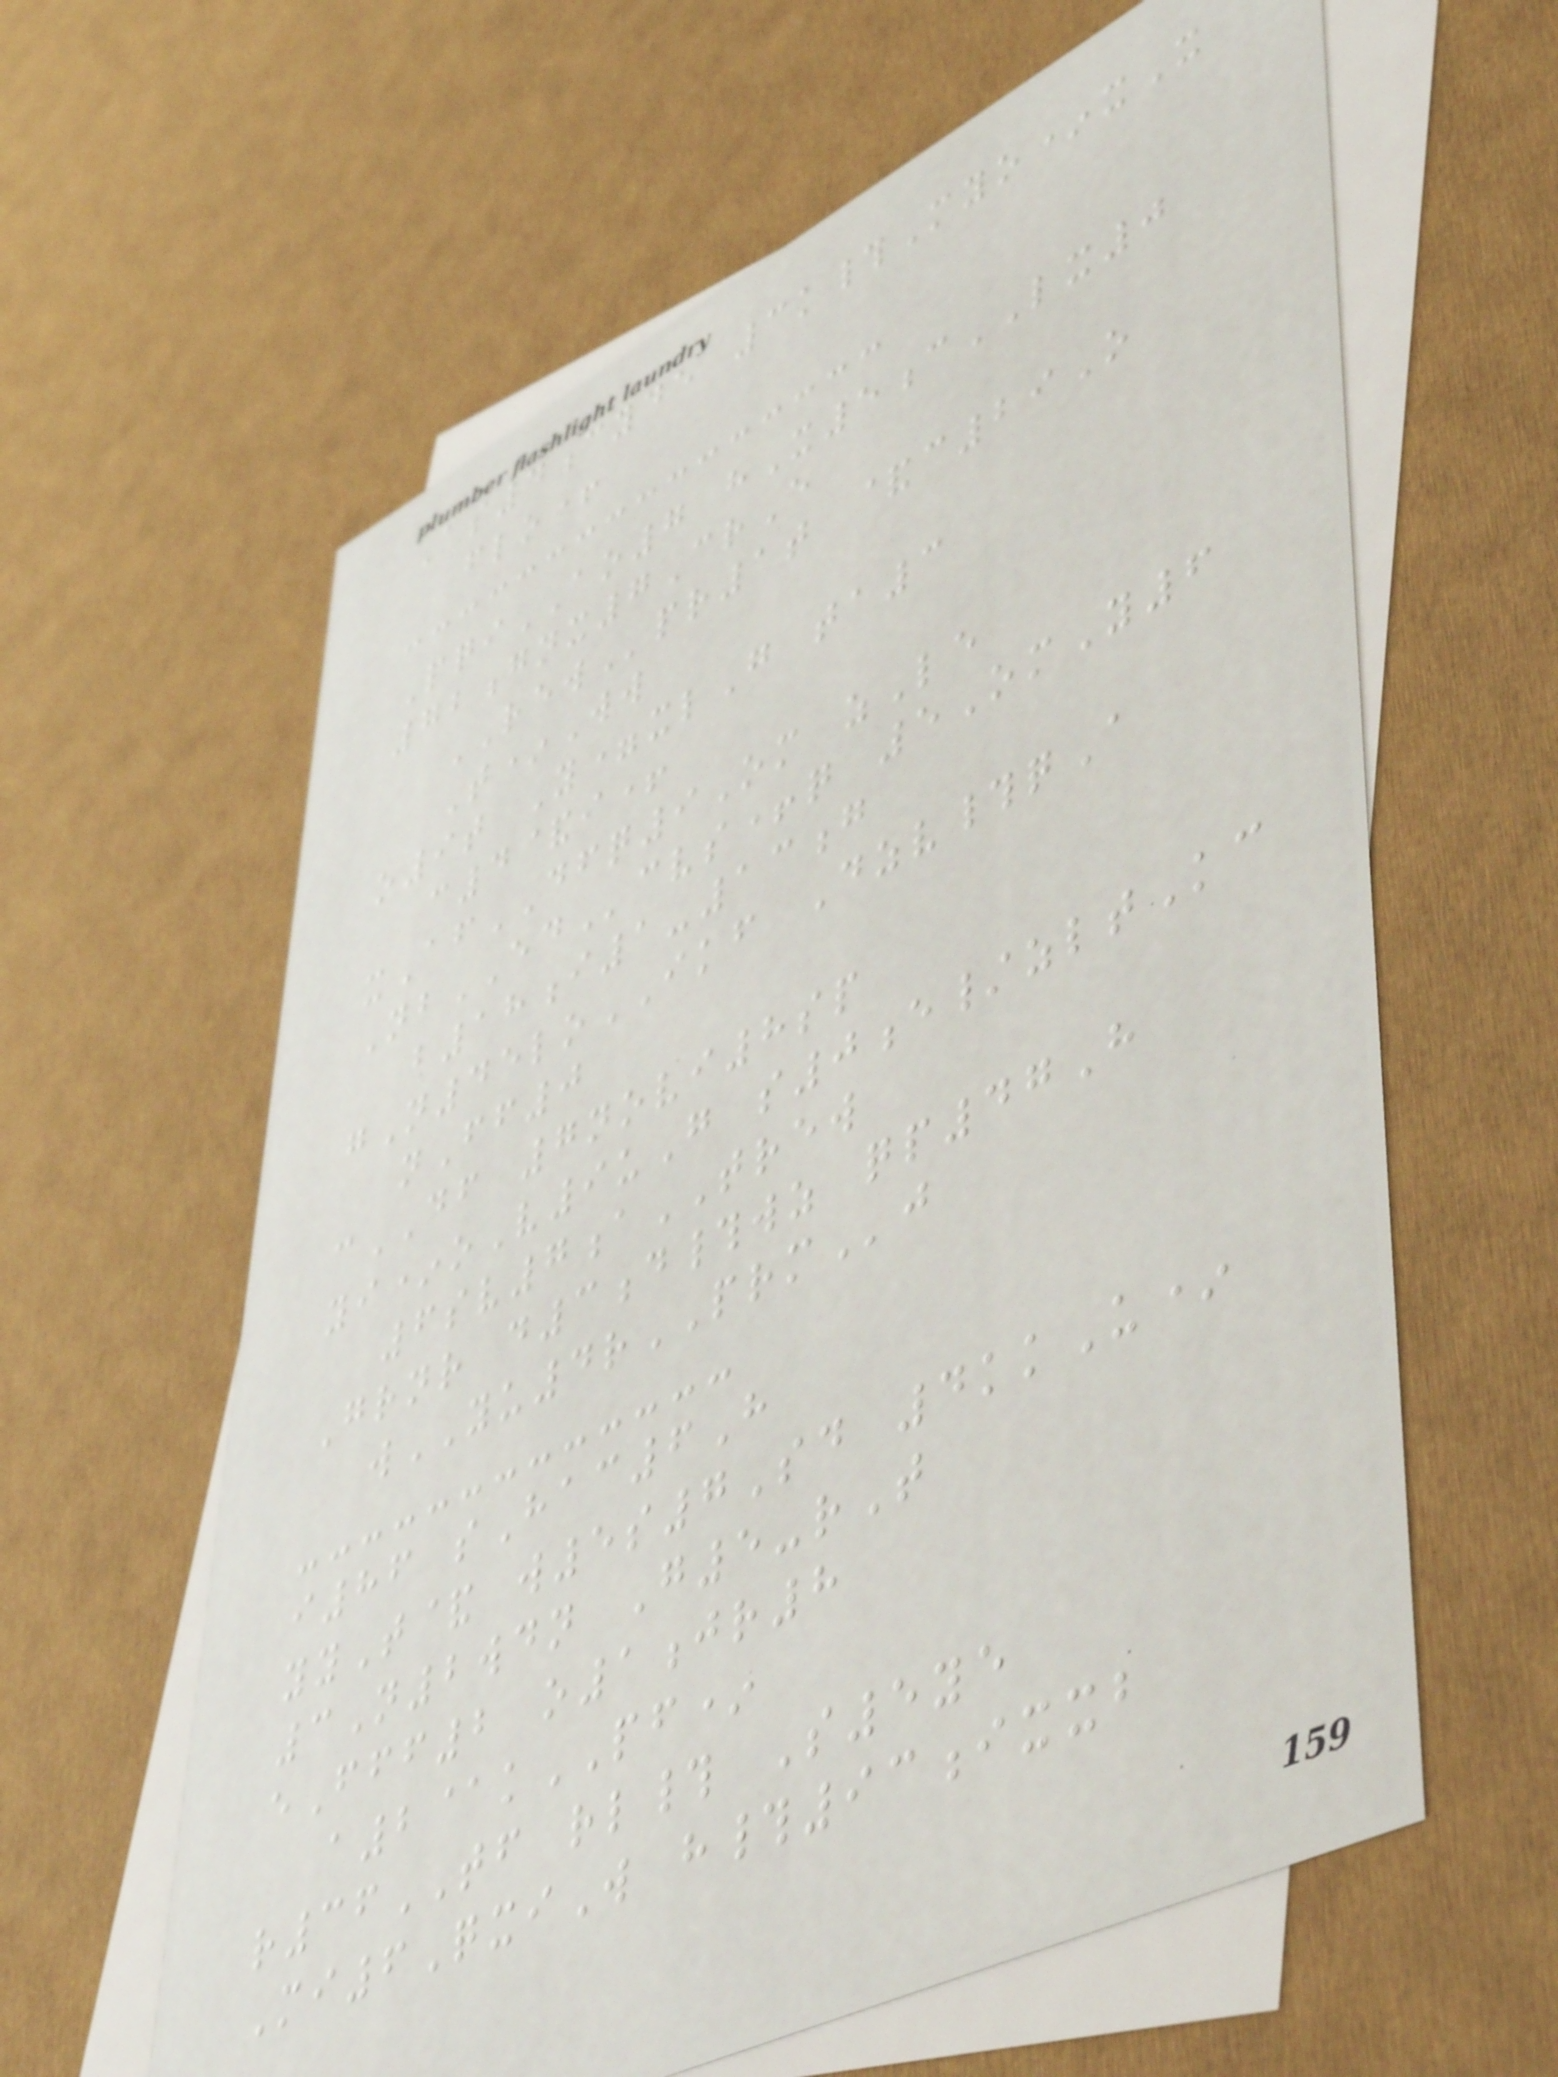As4cyde 3k#Myo*xX
flo+
PqiAO7 hX5cLX0
72gnx7CrE
REWpr1t &c29O
T*Ww
o9t Y=xlG ta3
c4&i+
xAfDFQ9Om zLe
NbEDcvs+q 5OmY6
b18i1-13g
gN45loIKF Dzv#qA
nFf0
cDF 7novi8sp
yi*oV9uG s0e/zltKc
6sv7aTREW
Grnr d3d#wz qp47H
wYU4rPRMj
i86 sHac6H
yyT& w5s7Sd 4kkU*
3N2wdn G5-rT
eFff2 o1jr8
a2@kPF*
r36TF rl# S5ye
Mi6QxiW h#93ixxb
